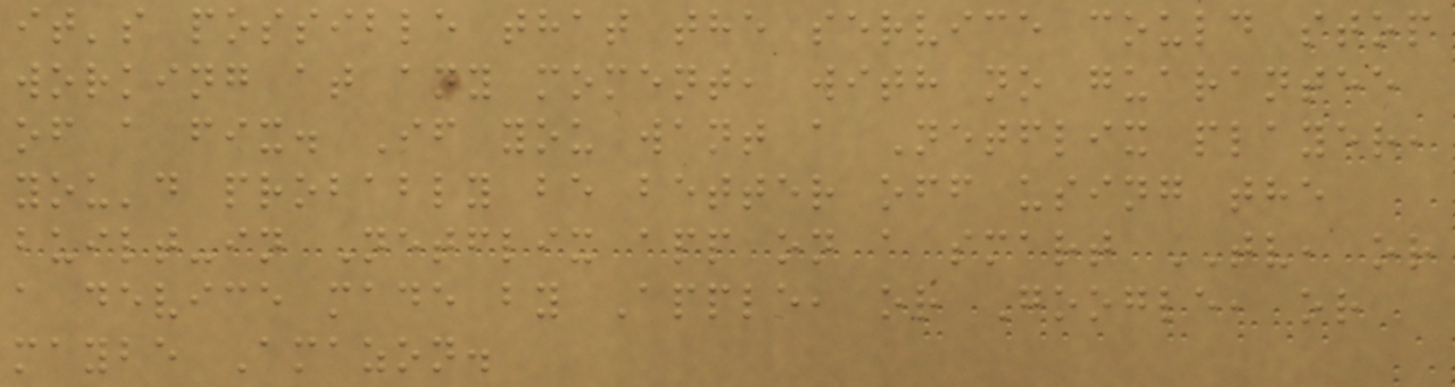it's possible that the service could stop
working at any moment, with no guarantee
of a fix. If you want a Netflix player,
you'd probably be better off using the
built-in Netflix app on a smart TV, or
a device made by Apple, or Google, or
maybe Amazon.
